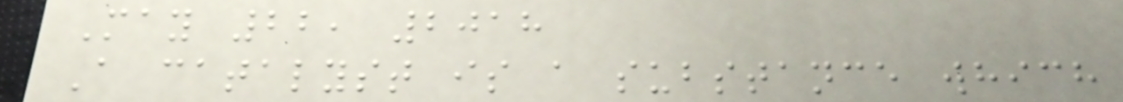May 22, 2018
A catalyst is a substance which
